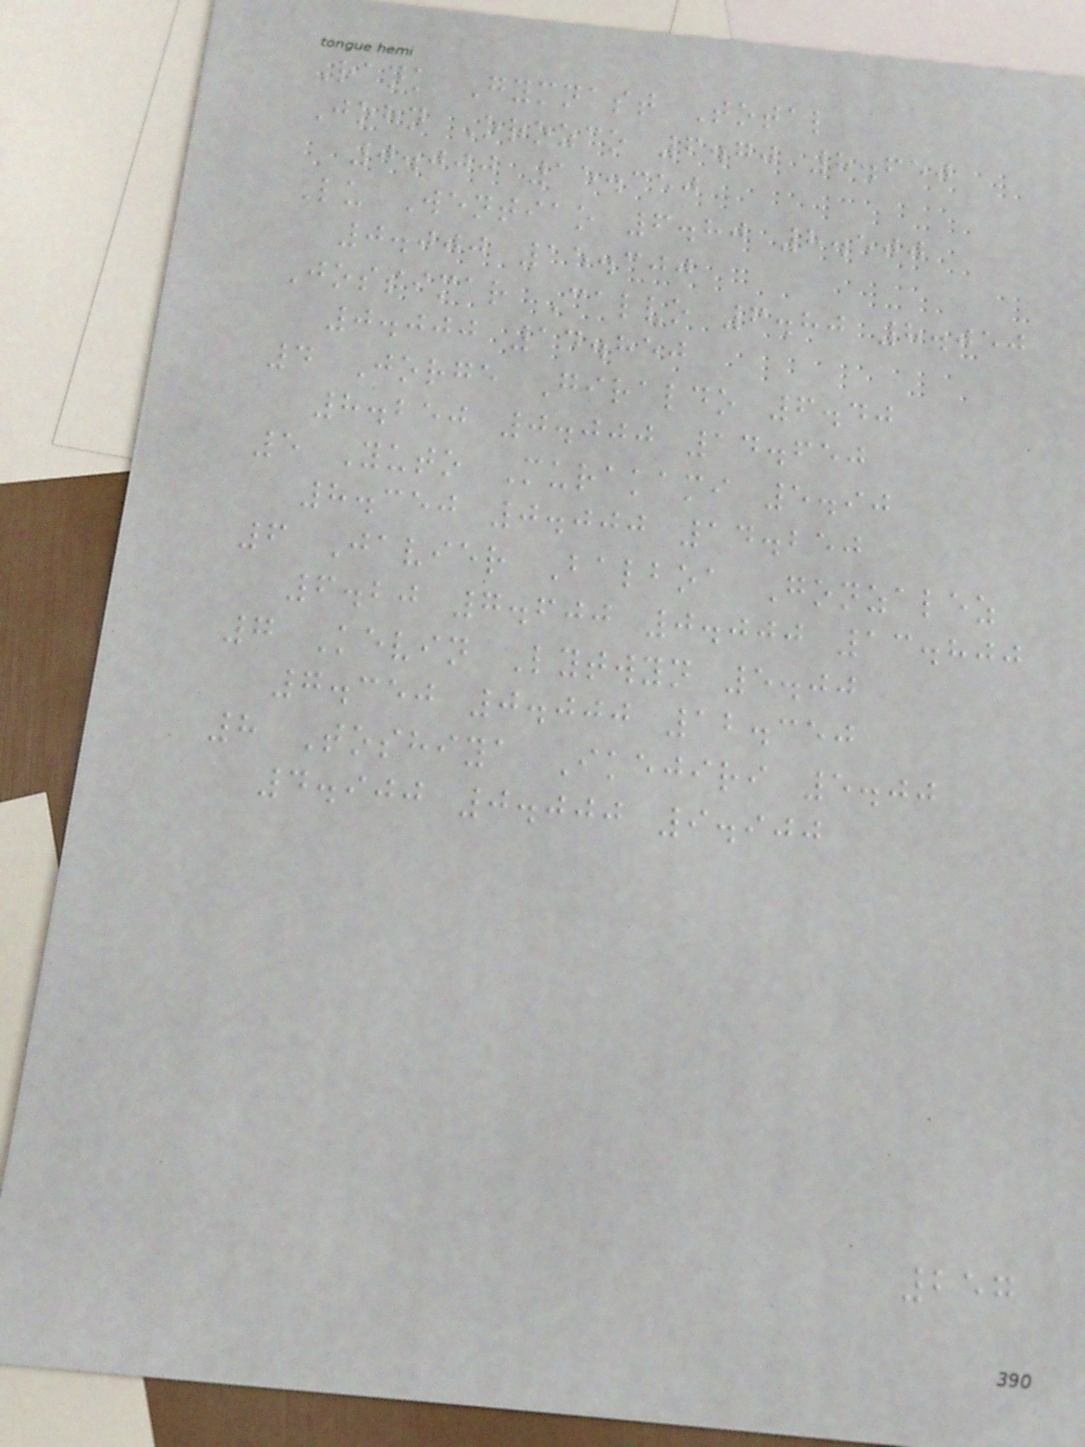Rank Gymnast Total
John Orozco 6.70 8.650
0.000 15.350
Lu Wentiao 6.80 8.500
0.000 15.300
Jossimar Calvo 6.80 8.050
0.000 14.850
4 Jorge Giraldo 6.40
8.250 0.000 14.650
5 Yuto Murakami 5.90
8.350 0.000 14.250
6 Javier Balboa Gonzalez
6.20 7.600 0.000 13.800
7 Kevin Lytwyn 5.00
7.350 0.000 12.350
8 Toshiya Ikejiri 5.00
4.900 0.000 9.900
257
